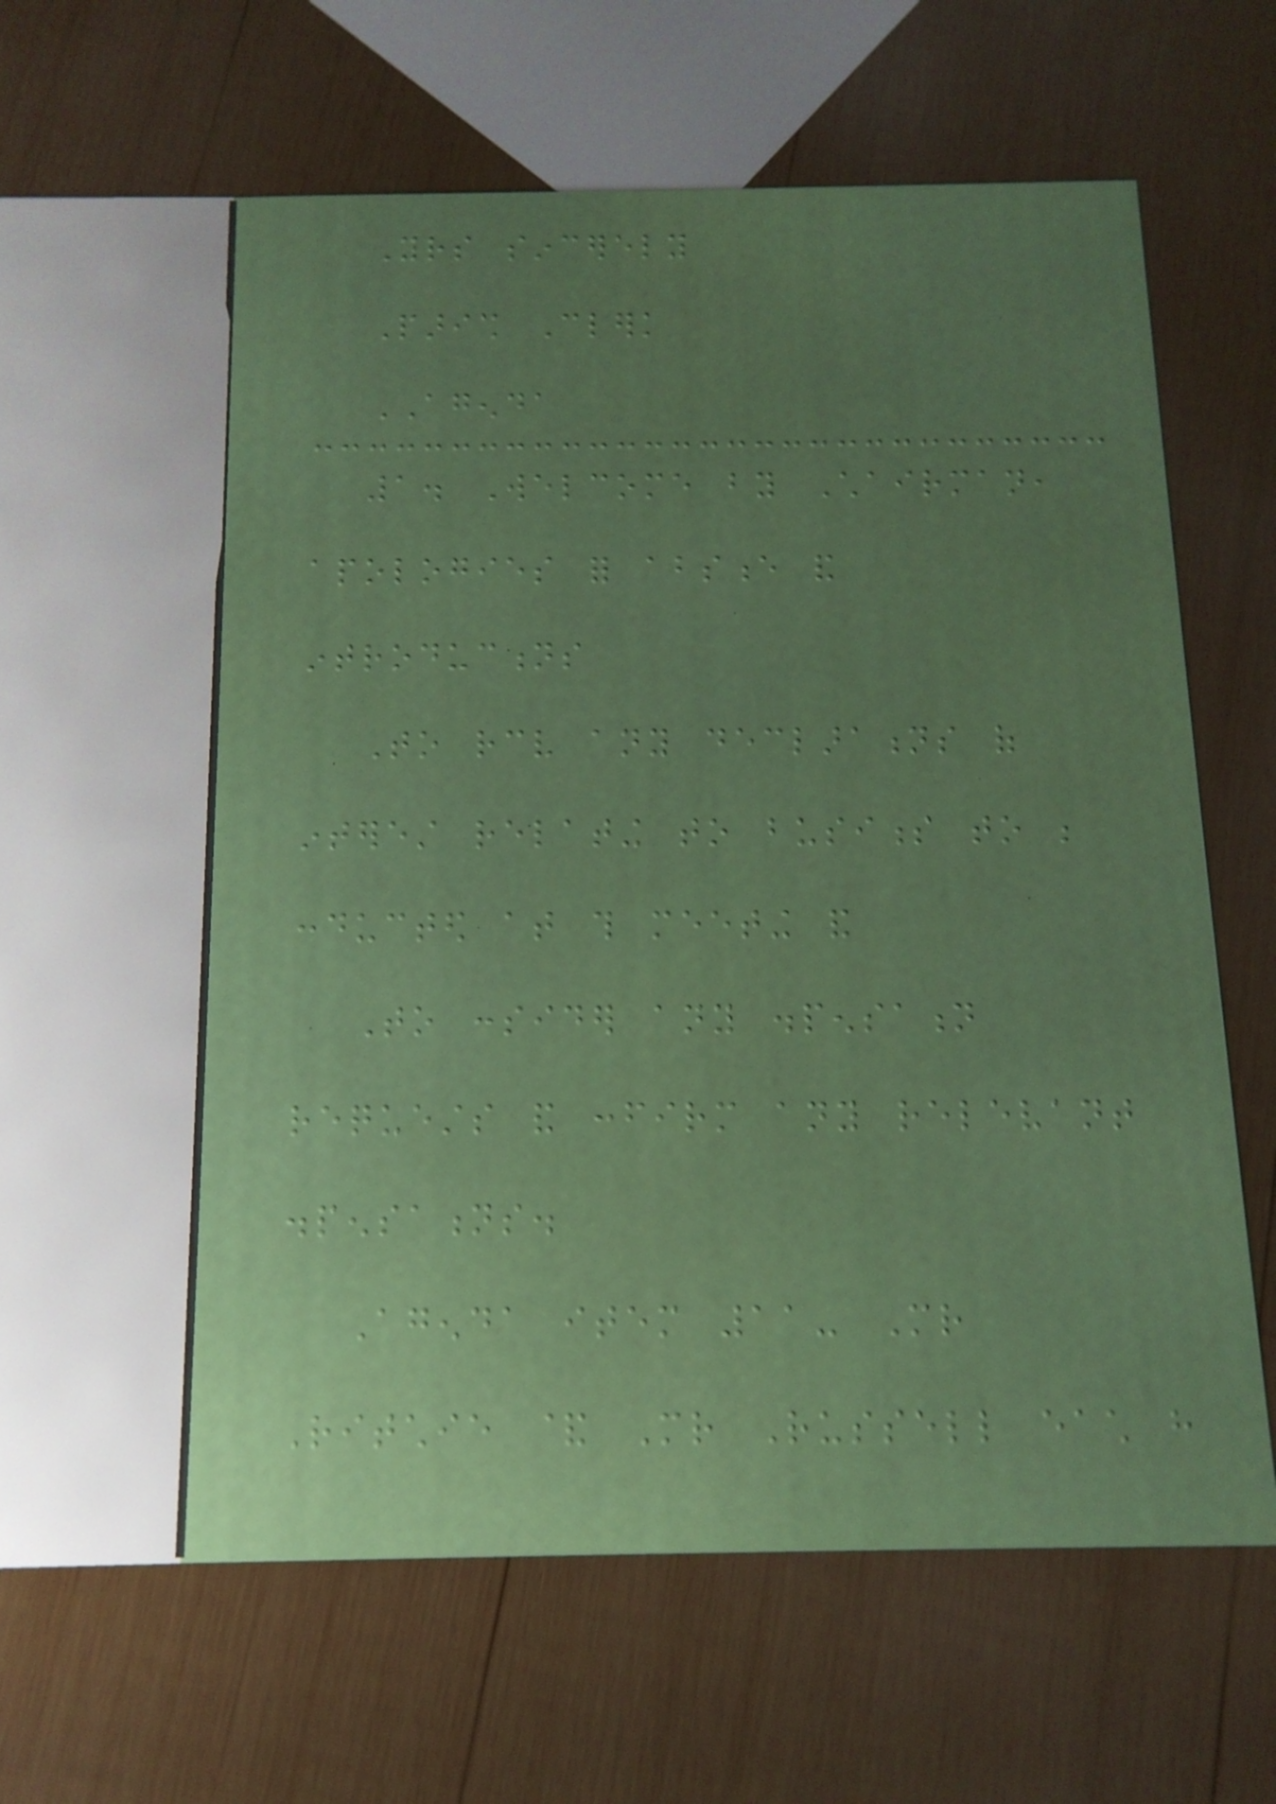Yours sincerely
Parish Clerk
AGENDA
1. Welcome by Chairman,
apologies for absence and
introductions
To receive any declarations of
interest relating to business to be
conducted at this meeting and
To consider any dispensation
requests and confirm any relevant
dispensations.
Agenda item 11- Mr
Ritchie & Mr Russell each have
